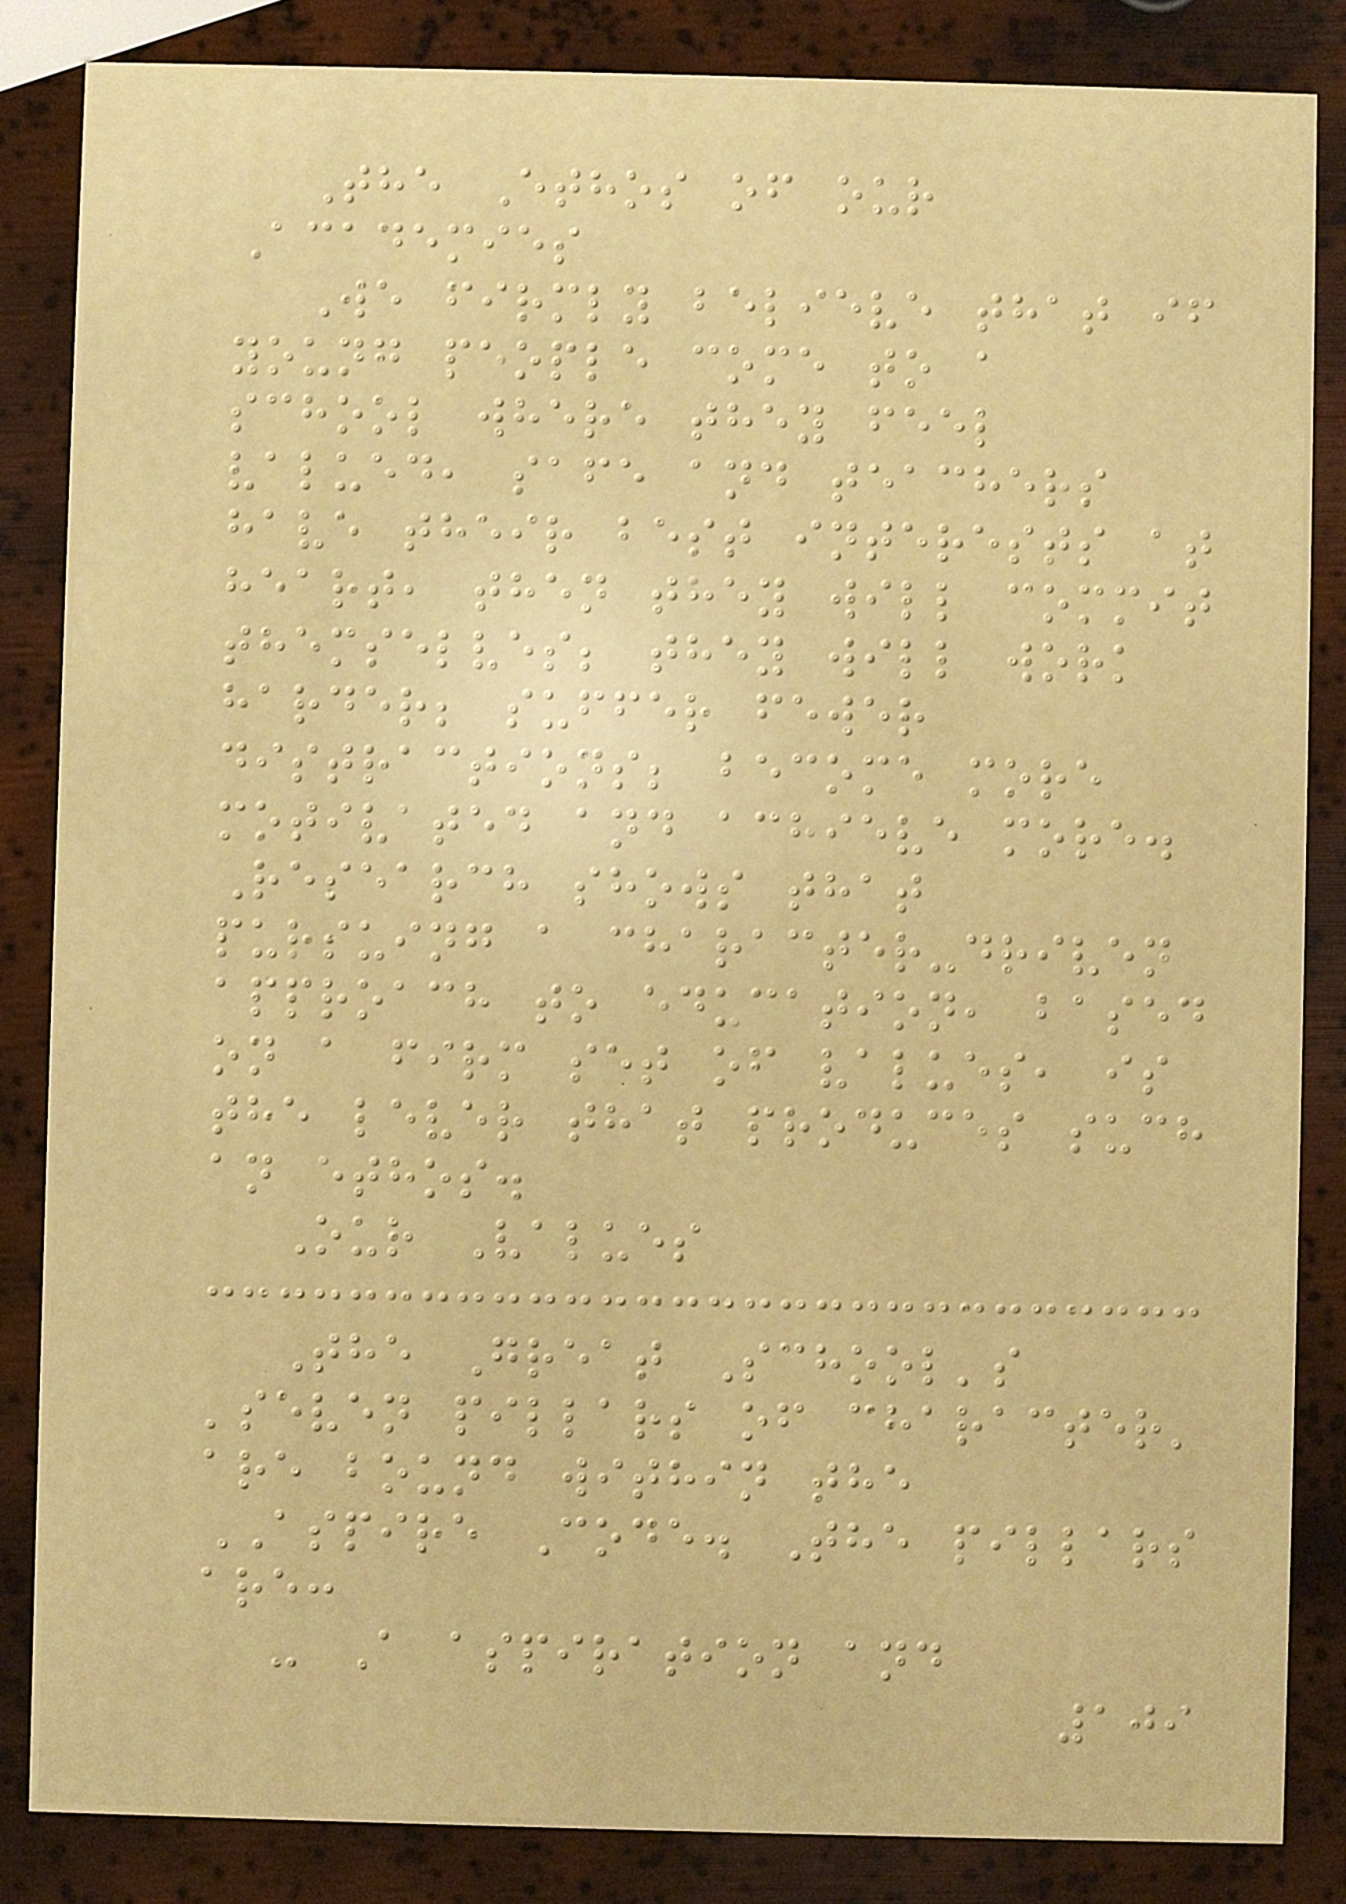The Ethos of our
Academies
We firmly believe that if
young people come to a
school where they feel
valued, safe and teachers
have their best interests at
heart, then they will commit
themselves; they will work
harder; suffer fewer
distractions; become more
motivated and achieve more.
Research shows that
pursuing a character-driven
approach to education, based
on a firm set of values, is
the lever that produces such
an ethos.
Our Values
The Great School's
'seven pillars of character'
are bound within the
ASPIRE Code. The pillars
are:
- A aspiration and
109
